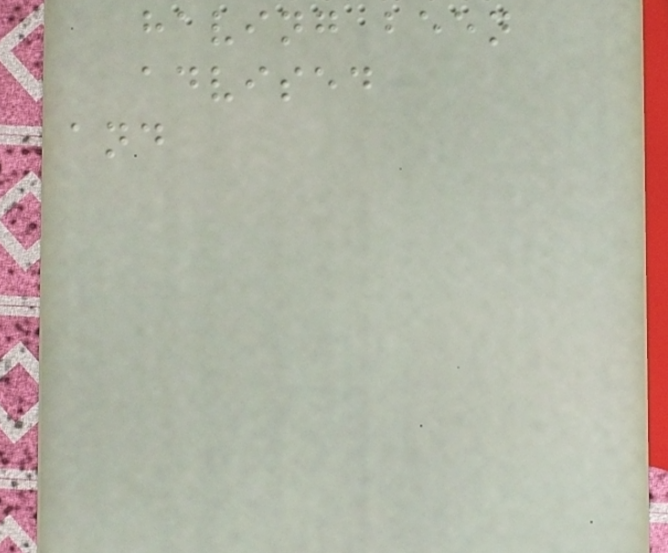having been
advised
and
